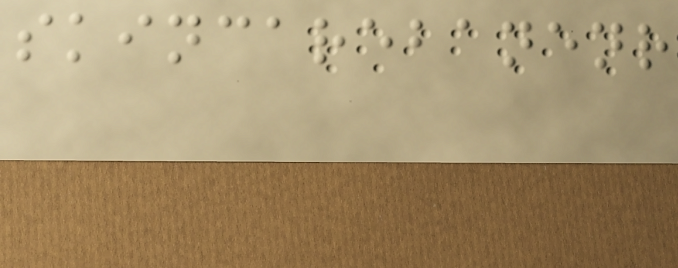skincarebanenr
